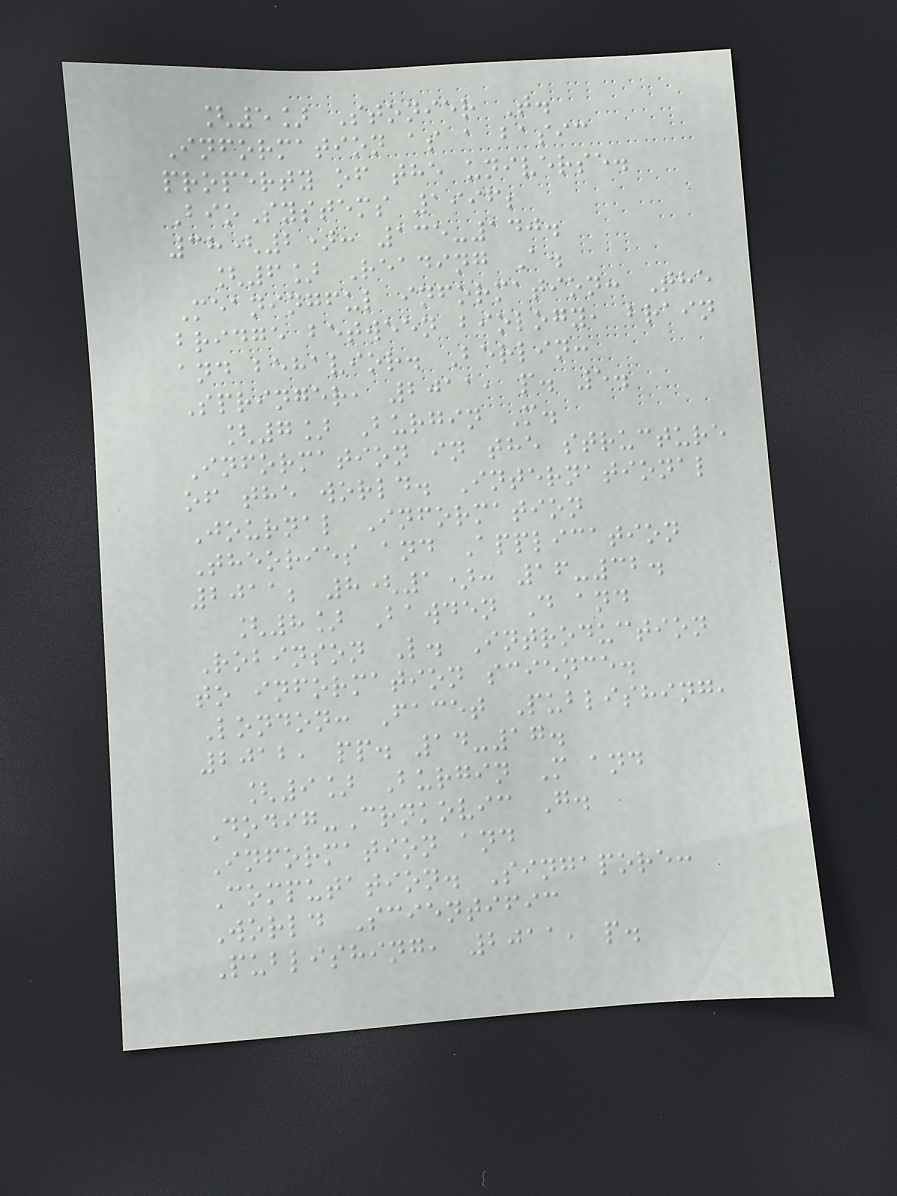[5] Stonier T.
Information as a basic
property of the universe.
BioSystems 1996;
38(2): 135-140.
[6] Reading A.
Meaningful information: The
bridge between biology, brain
and behavior. Berlin:
Springer, 2011, p. 5.
[7] Burgin M.
Information in the structure
of the world. International
Journal Information
Theories and Application
2011; 8(1): 16-32.
[8] Bawden D and
Robinson L. Introduction
to information science.
London: Facet Publishing,
2012, pp. 14-17.
[9] Burgin M and
Dodig-Crnkovic G.
Information and
Computation. Singapore:
World Scientific
Publishing, 2011, p.
